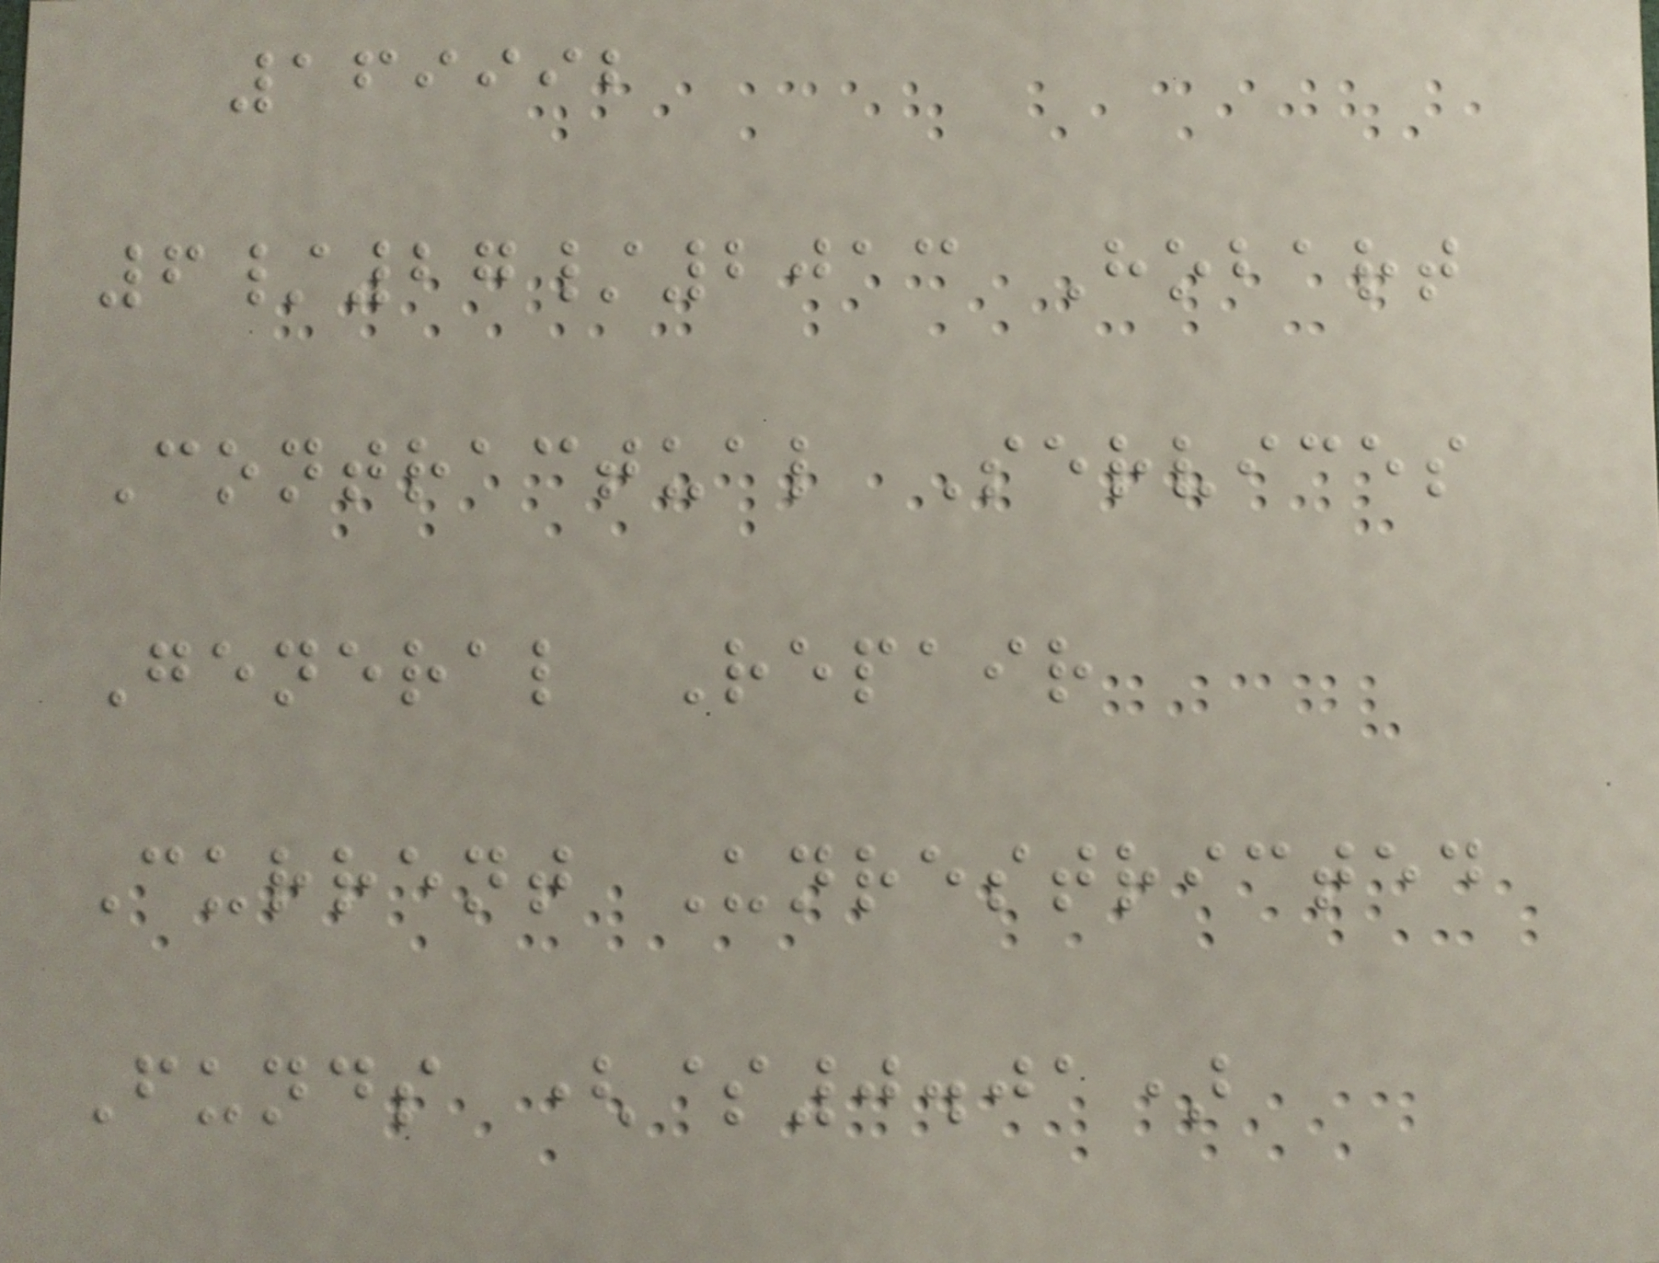169992
6/27/2013 Hobart
Contractual Services
General Repair
Current Unrestricted
Funds ($0.01)
